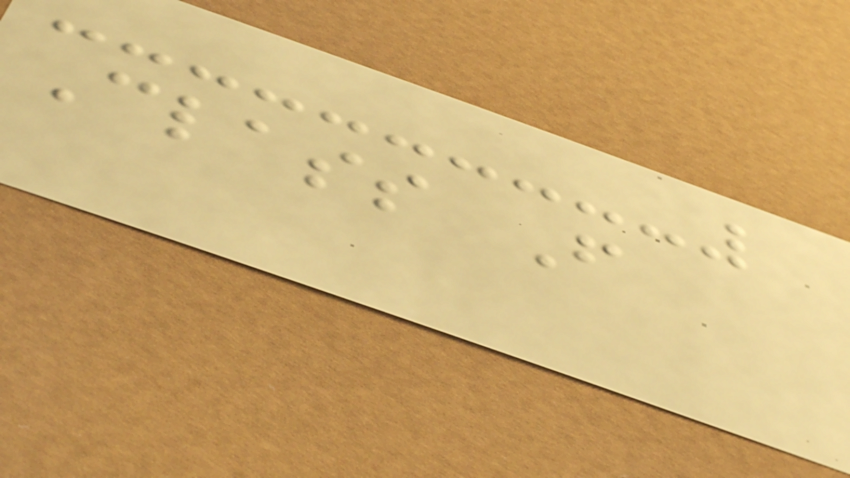Class F
